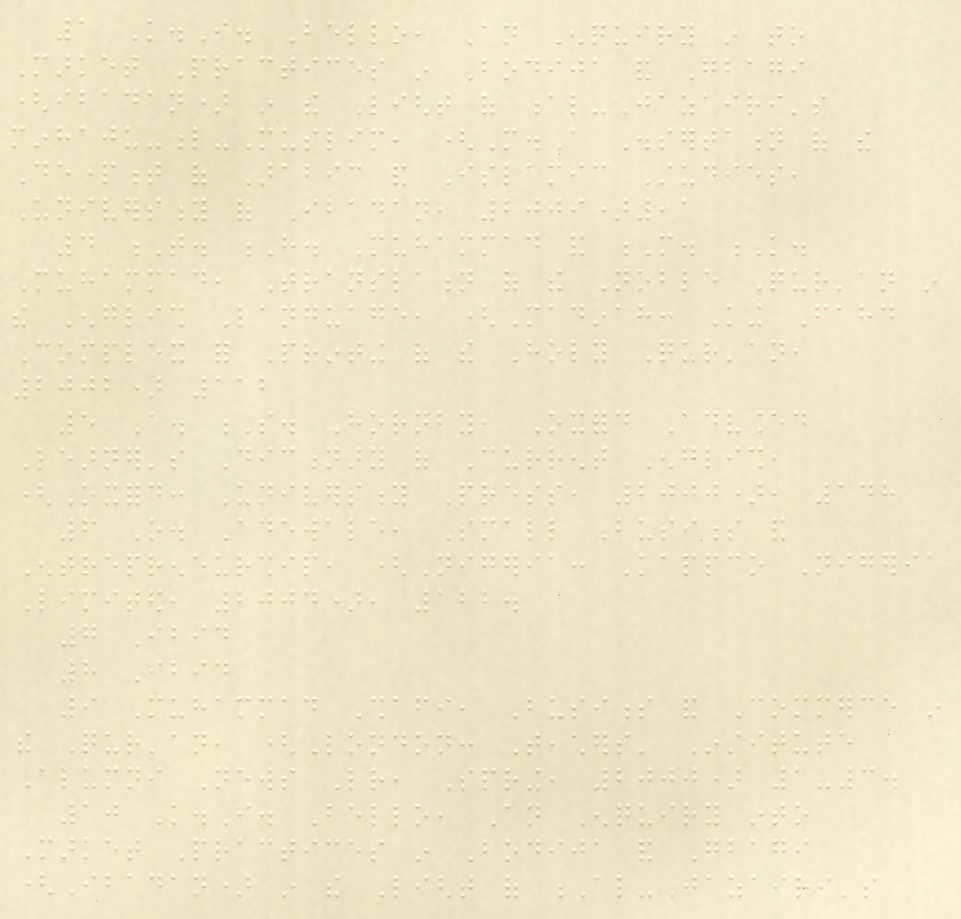1 K.I. Bello, An Enquiry in to
Market Practices in Bodija and Gbagi
(ibadan) in the Light of al-Jazairi's
minhaju-l-Muslim, (M.A Dissertation of the
Department of Arabic and Islamic Studies,
University of Ibadan, 2009),1
4 T. H. Muhammad and M. K.
Muhammad, Translation of the Noble Qur'an in
the English Language, (Madinah: King Fahd
Complex for Printing of the Holy Qur'an,
2002) 112
5 A. S. Hornby, Oxford Advanced
Learner's Dictionary of Current English,
(Oxford: University Press, 2000), 148
6 O. Adewale, Small Business and
Entrepreneurship, (Nigeria: Kappco Nigeria
Limited, 2004), 122.
7 Ibid
8 Ibid
9 Muhammad Shafi, Business and Commerce in
the Qur'an, (London: Teachers' Institute
Alumni News Letter, Spring, 2000) 1-3.
10 K.I. Bello, An Enquiry into
Market Practices in Bodija and Gbagi
(Ibadan) in the Light of Al-Jazairi's
